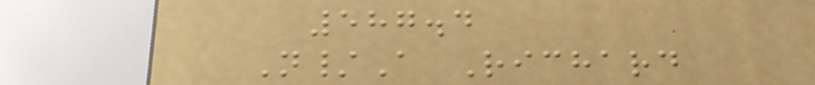587.4
N/A Richard
